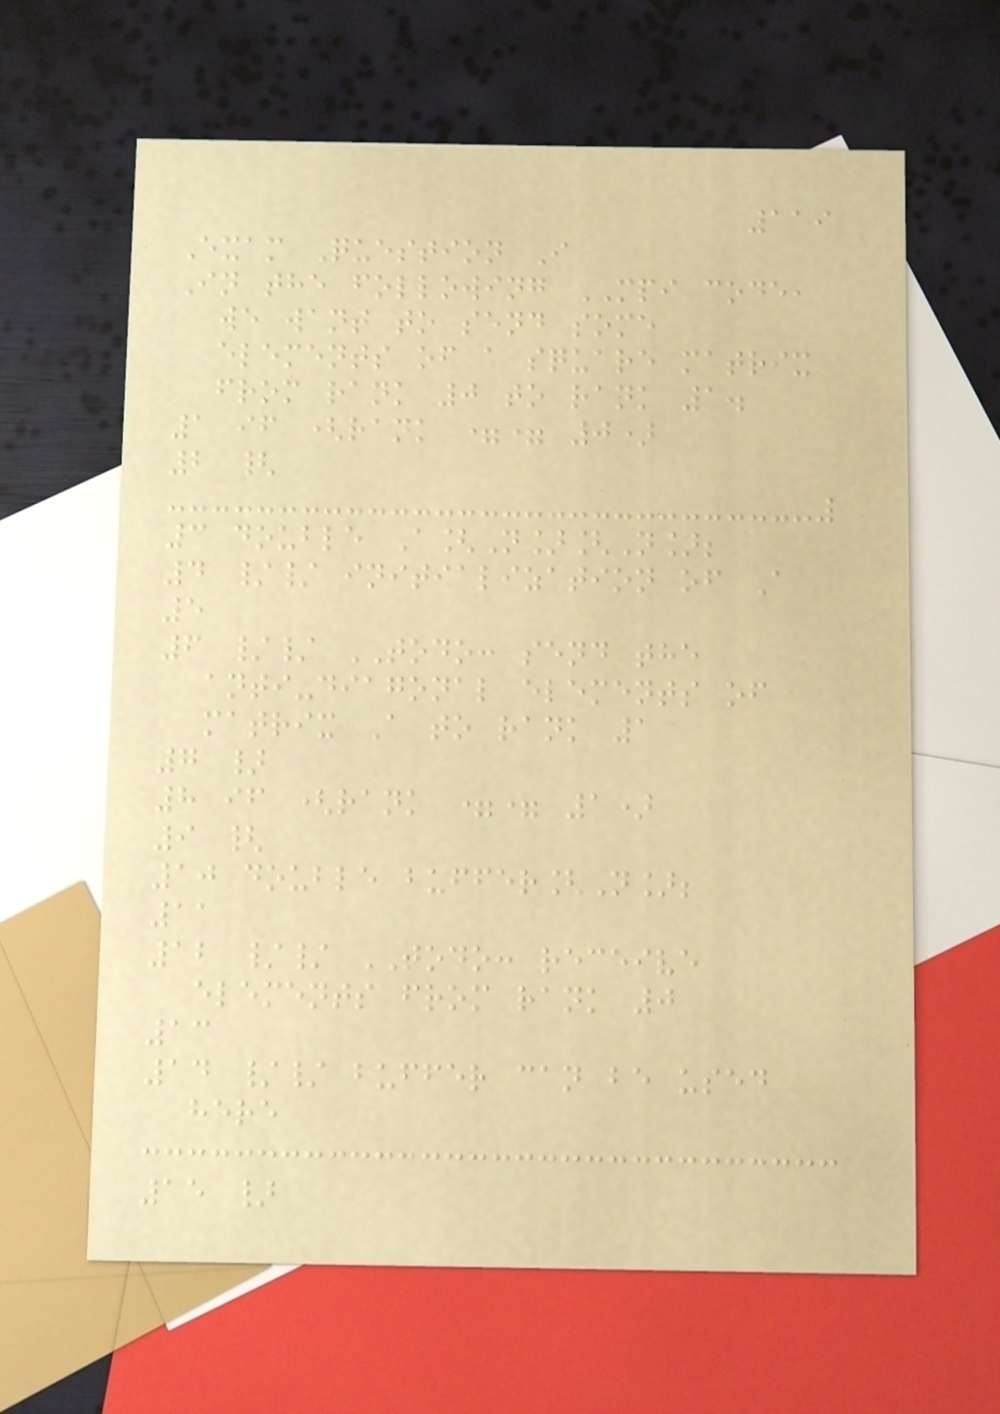119
Exam Question I
In the following MPI code,
we want to send some
elements of a square matrix
from rank 0 to rank 1.
1 if (rank == 0)
2 {
3 double A[N][N];
4 // initialization of A
5
6 // TODO: send the
anti-diagonal elements of
matrix A to rank 1
7 }
8 if (rank == 1)
9 {
10 double buffer[N];
11
12 // TODO: receive
elements from rank 0
13
14 // buffer can be used
here
15 }
